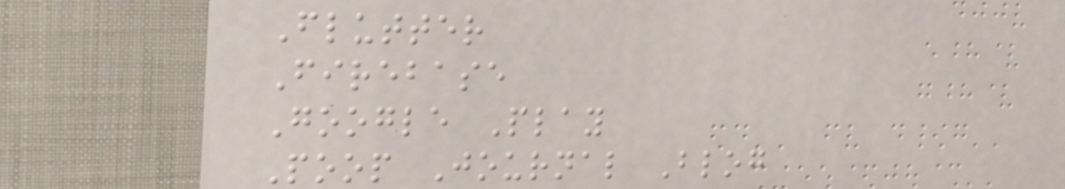Flutter
Firebase
Google Play
Poop Journal Blog
